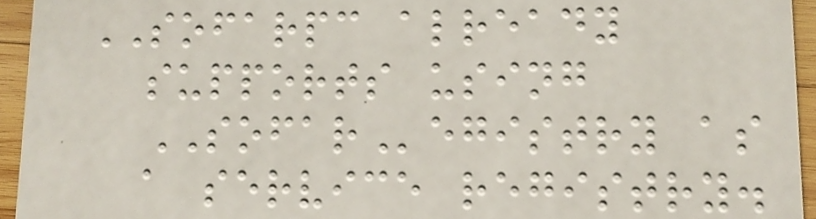SOFARPC already
supports using
SOFARegistry as
a service registry.
